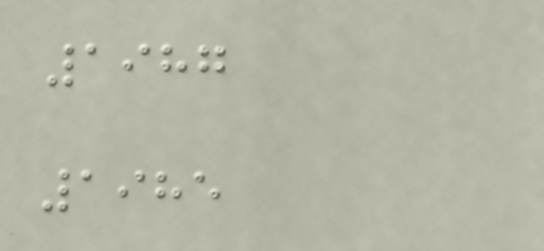1987
1985
